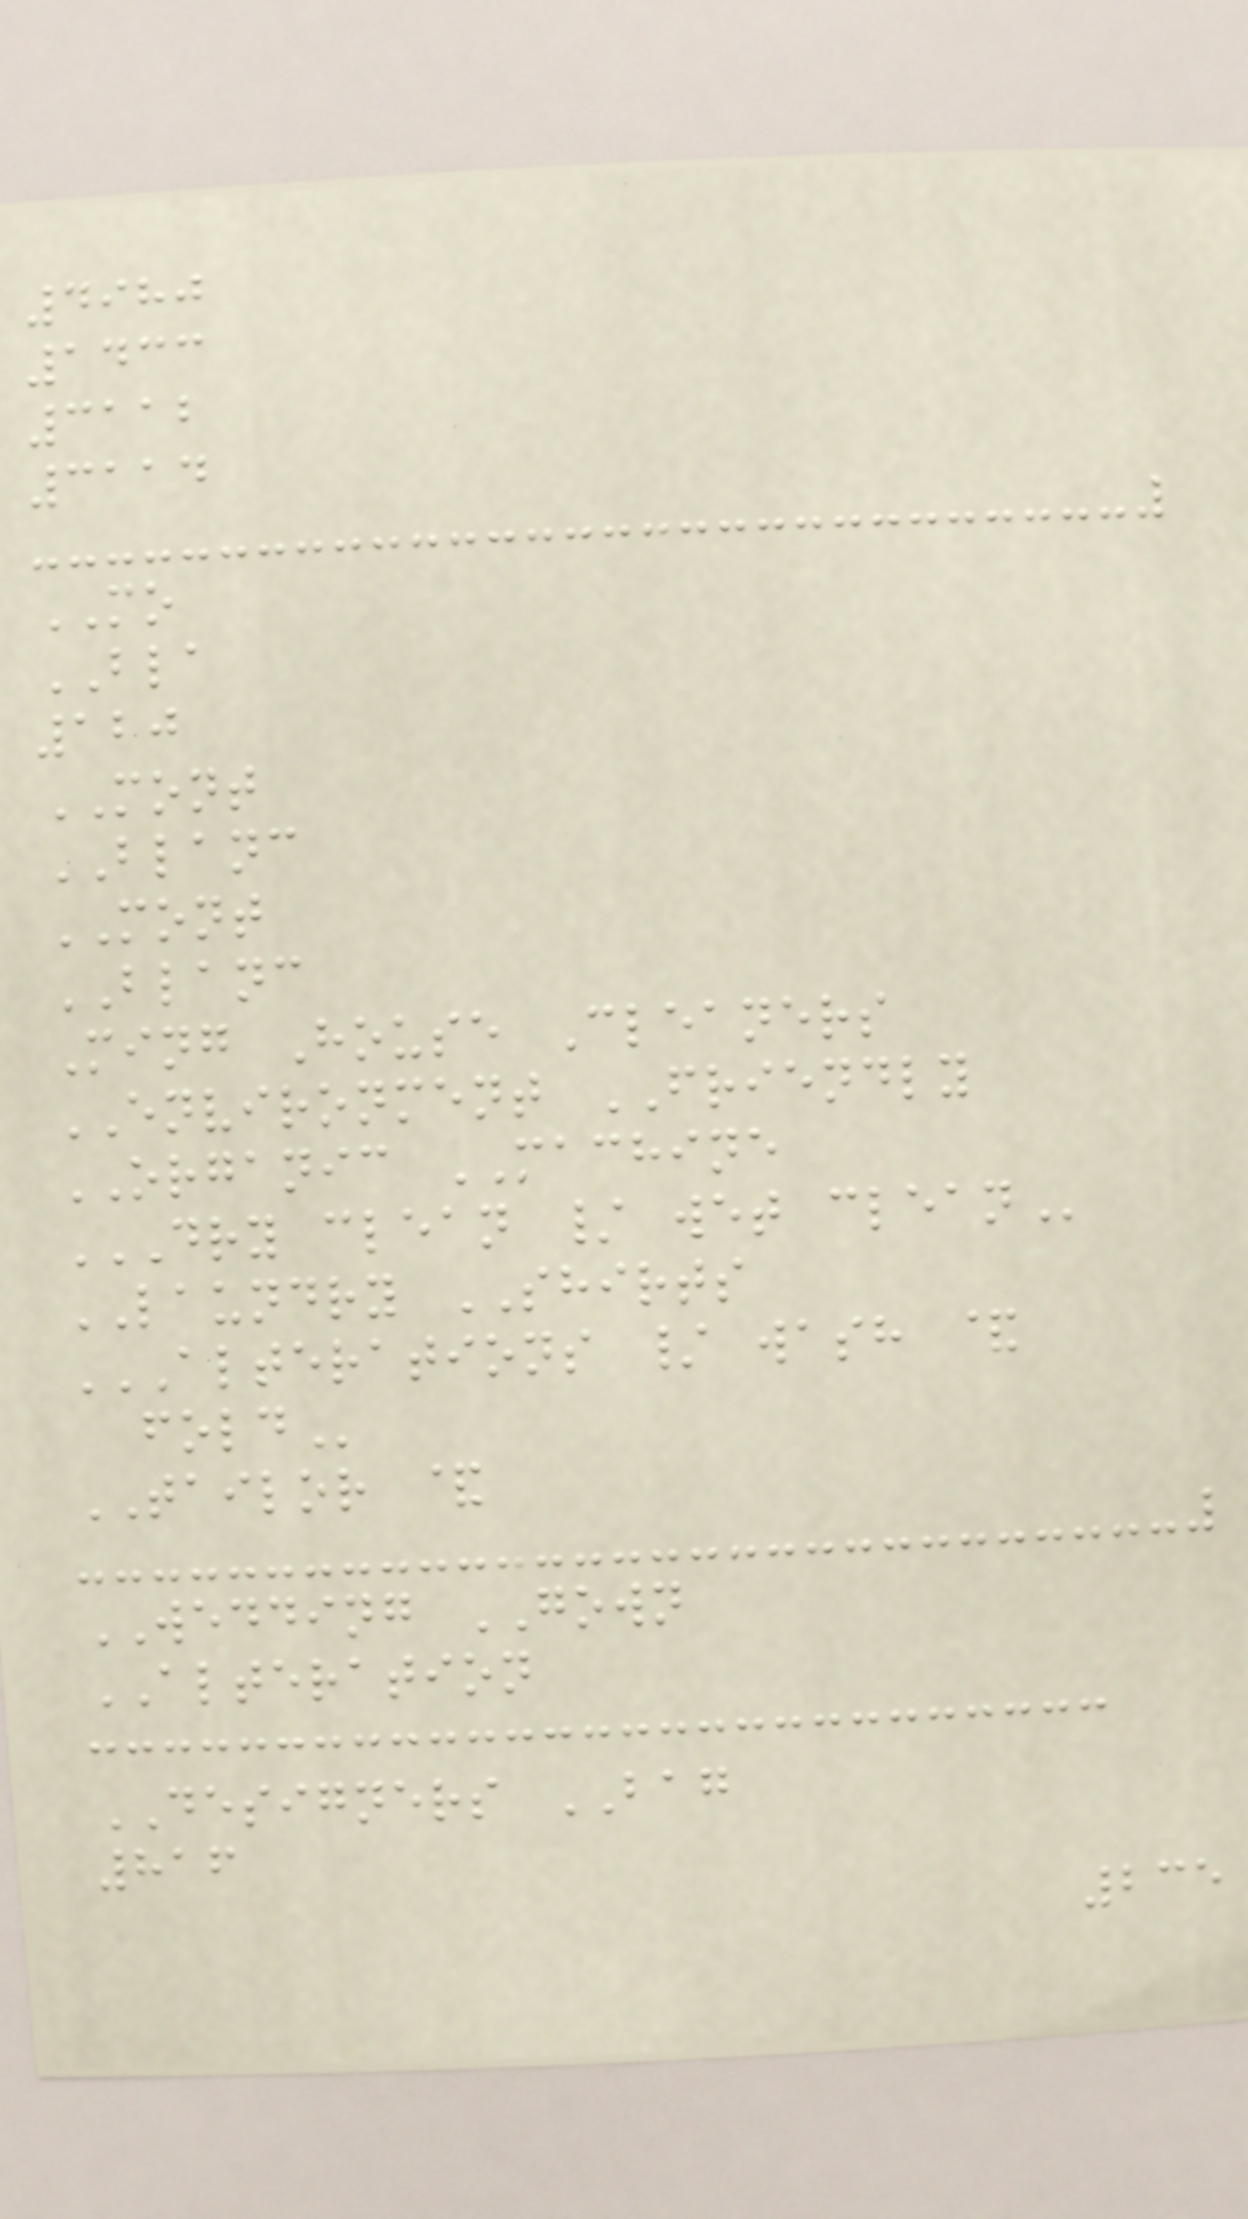4980
1433
3112
3114
MO
BLA
120
MONT
BLANC
MONT
BLANC
Ming House Cleaners
ENVIRONMENT FRIENDLY
ORGANIC MACHINE
DRY CLEAN / WET CLEAN
LAUNDRY SHIRTS
ALTERATIONS / WASH &
FOLD
TAILOR &
WEDDING GOWN
ALTERATION
DESIGNERS BAG
816
235
